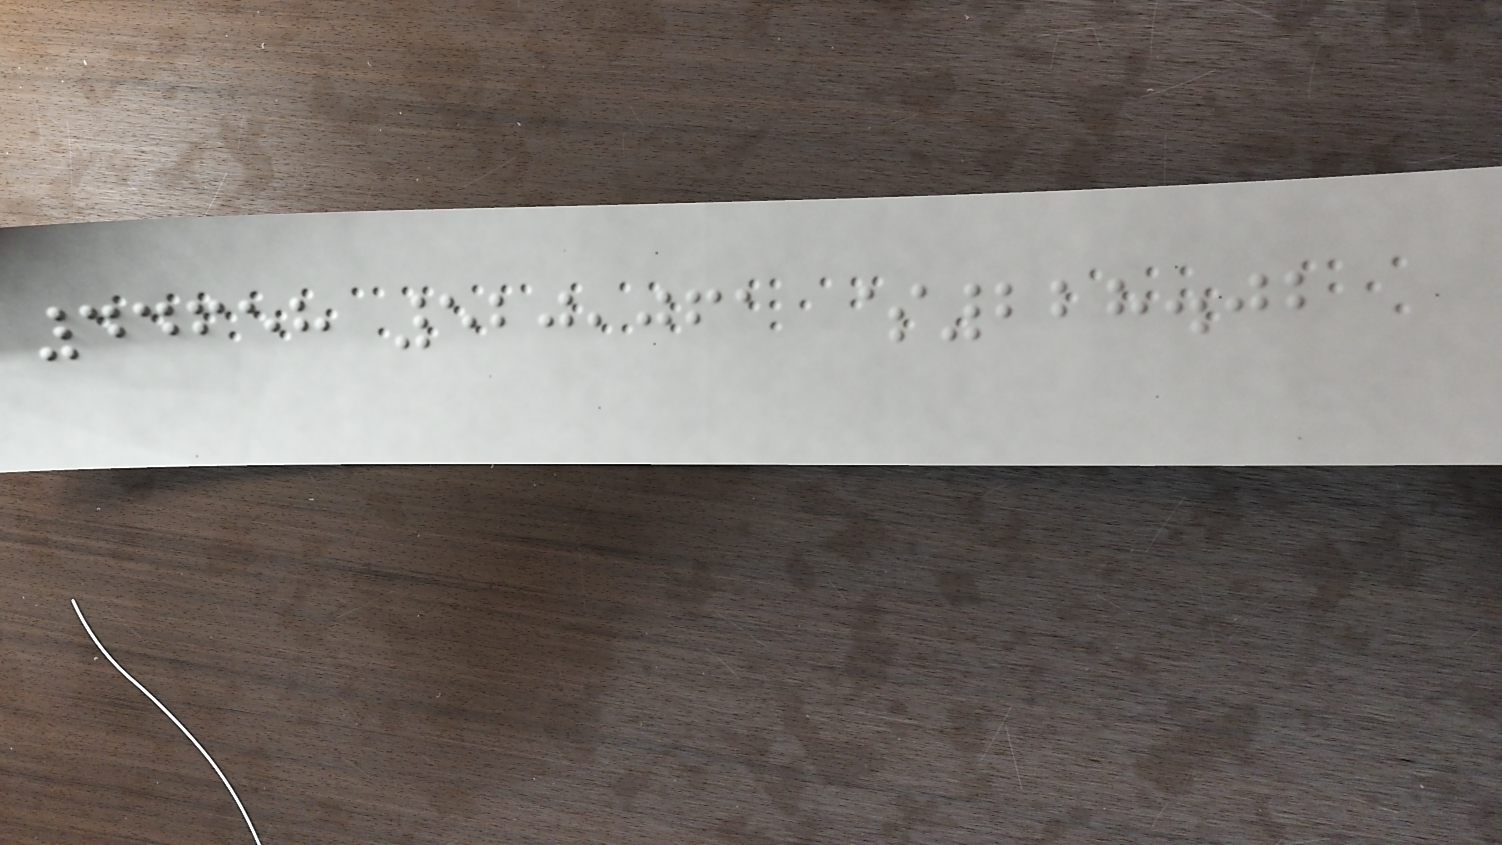44658 520,061 $228.02
